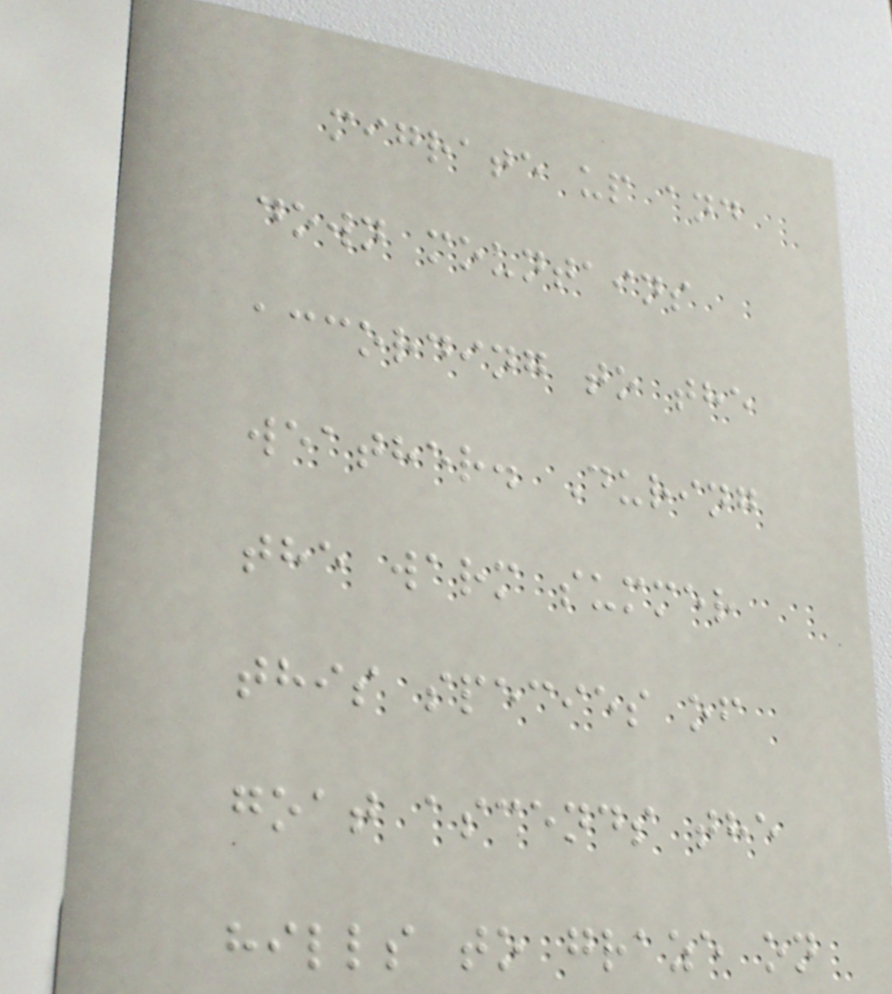migrate up and
down mountains
according to the
weather. During
the warm summer
this species of
goat ascends the
hills to graze on
